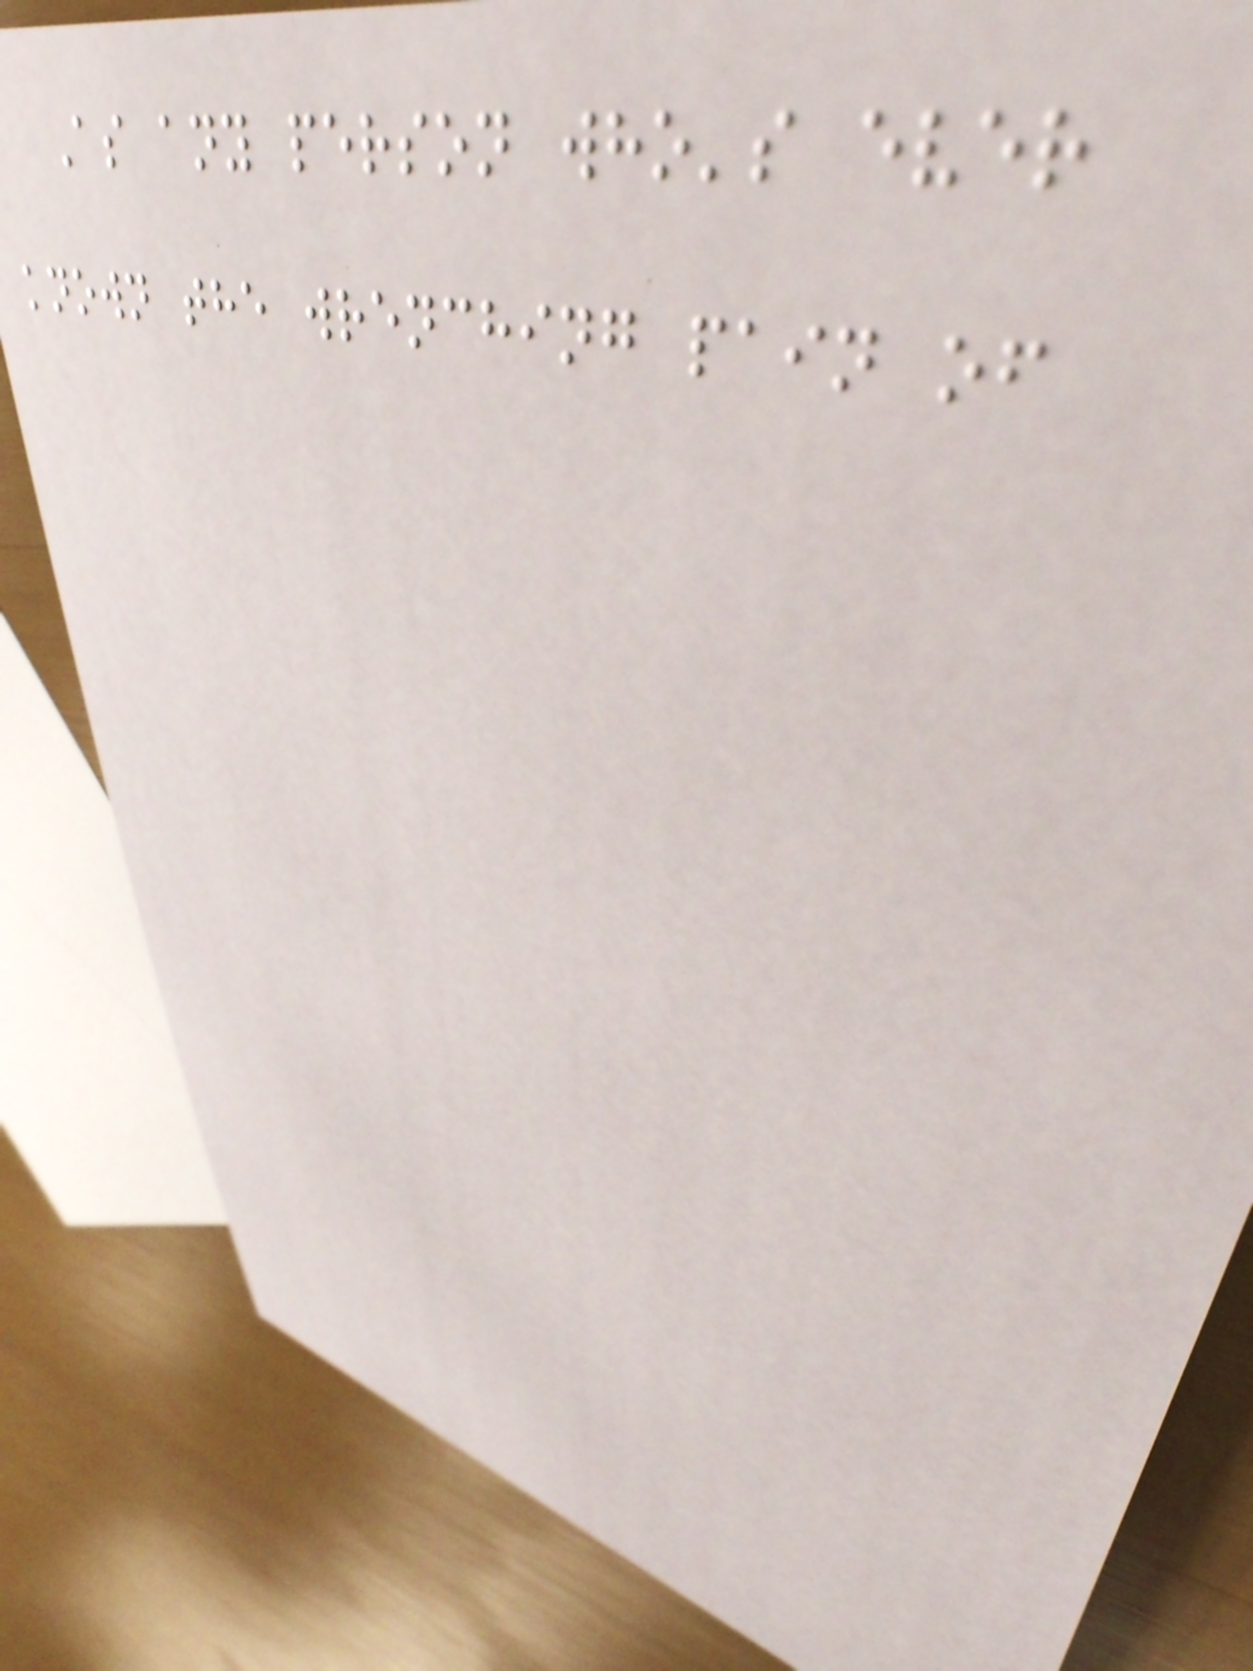As any person who's ever
known the wrenching pain of
